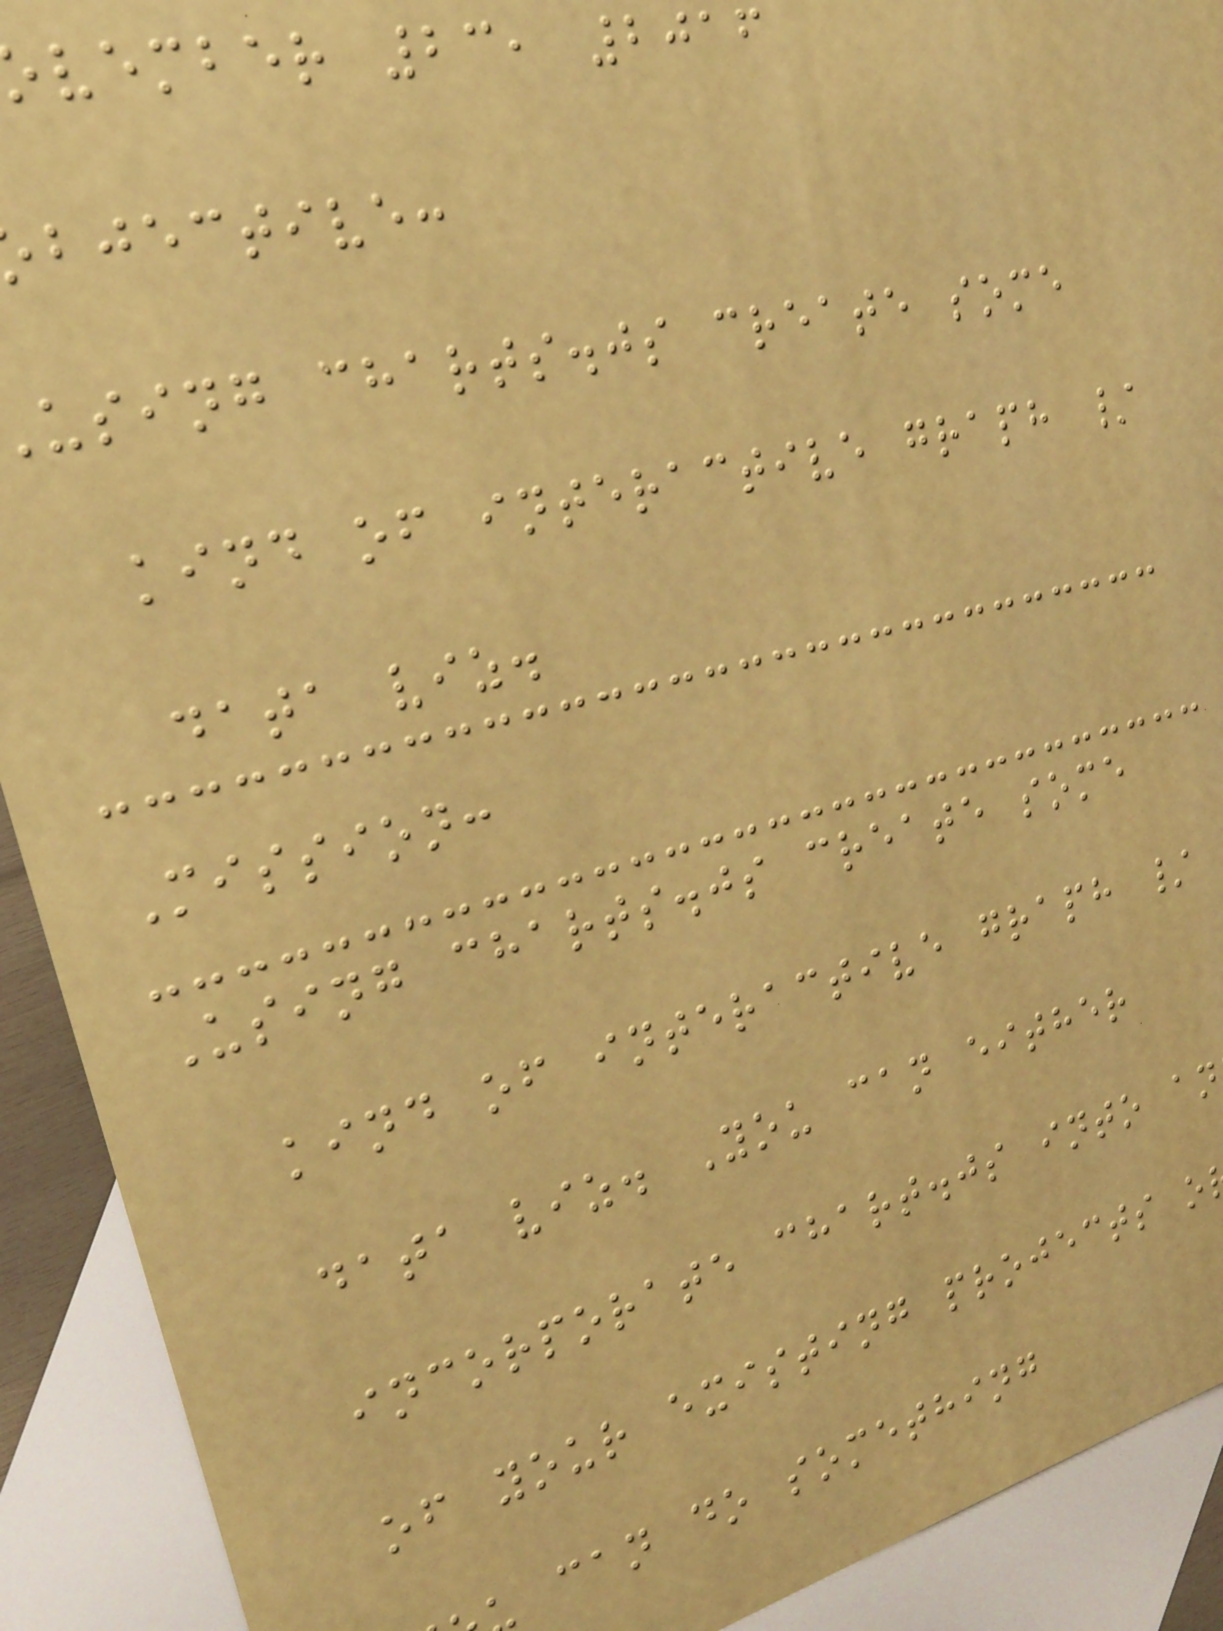vember 23, 2016
bjective:
using charts.js create some
kind of interactive graph /
data viz.
Mission:
Using charts.js create some
kind of interactive graph /
data viz. You can either
incorporate chart.js into an
of your existing projects o
can do something
